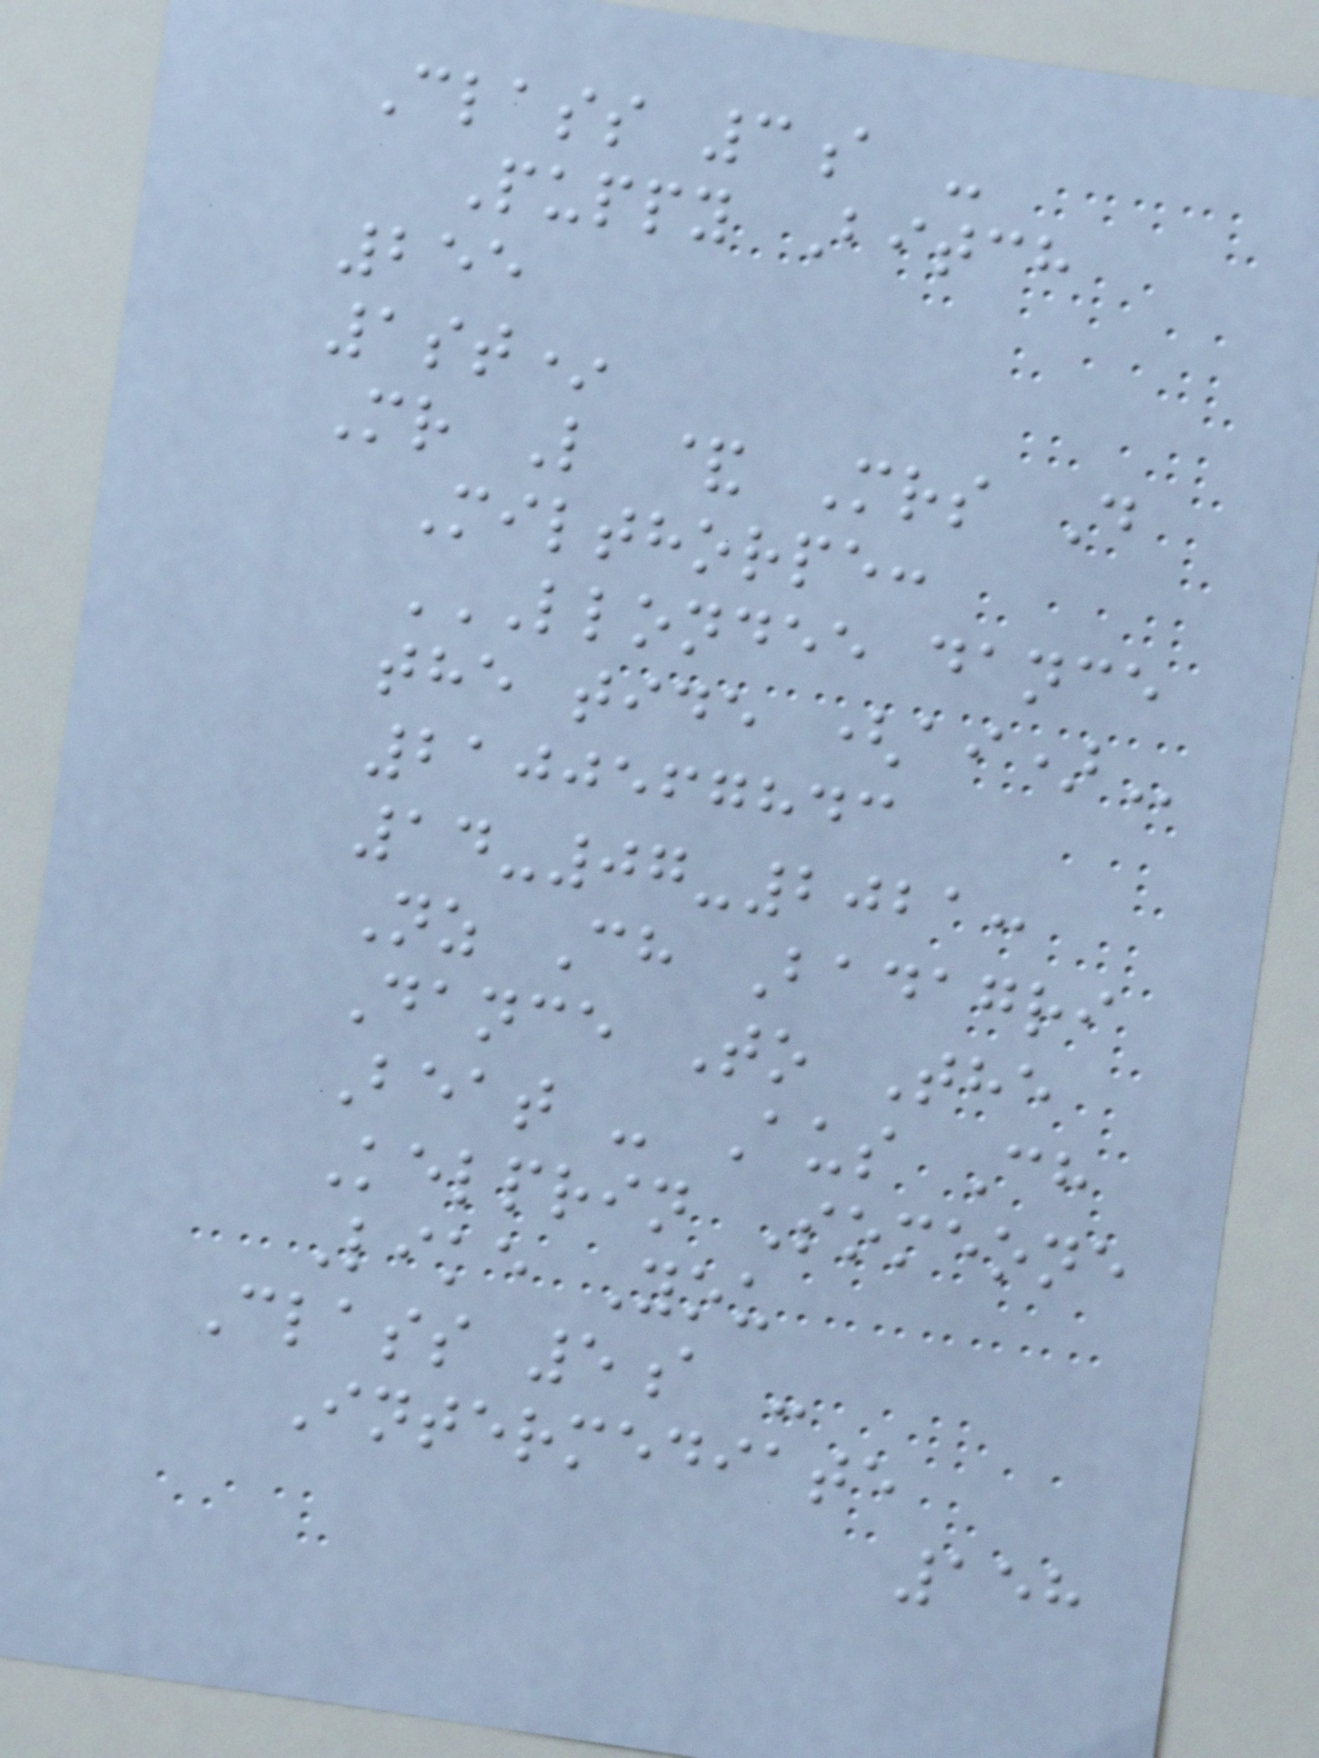Class 3a -
Puppy Bitch
255
1st*
Mr L & Mrs D
Milthorpe:
LLONDEE DANCE
THE TIDE (AI)
2100567843
14-07-2021:
Nz Ch Badagri
Dance To The
Beat - Aus Ch
Kelprin Someone
Like You
Class 5a -
Intermediate
158
